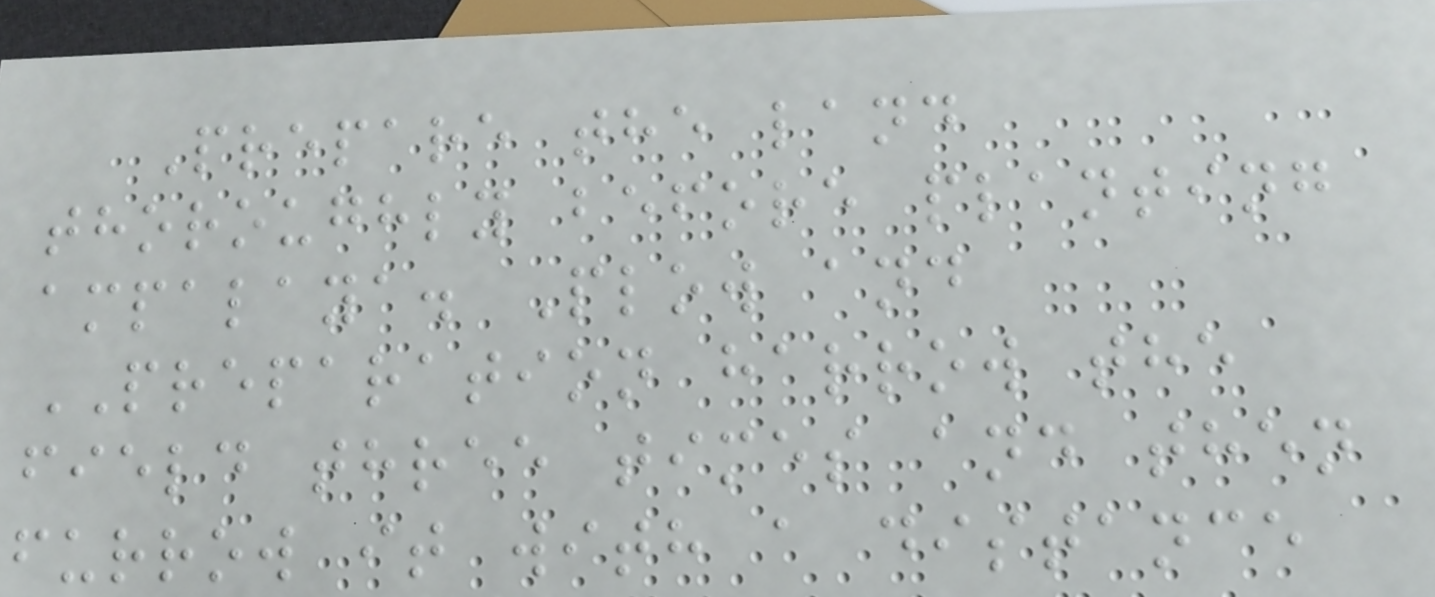Prepare the land
thoroughly before planting
ampalaya. Plow and
PREPARATION harrow the
field three times and then
furrow it with a distance
